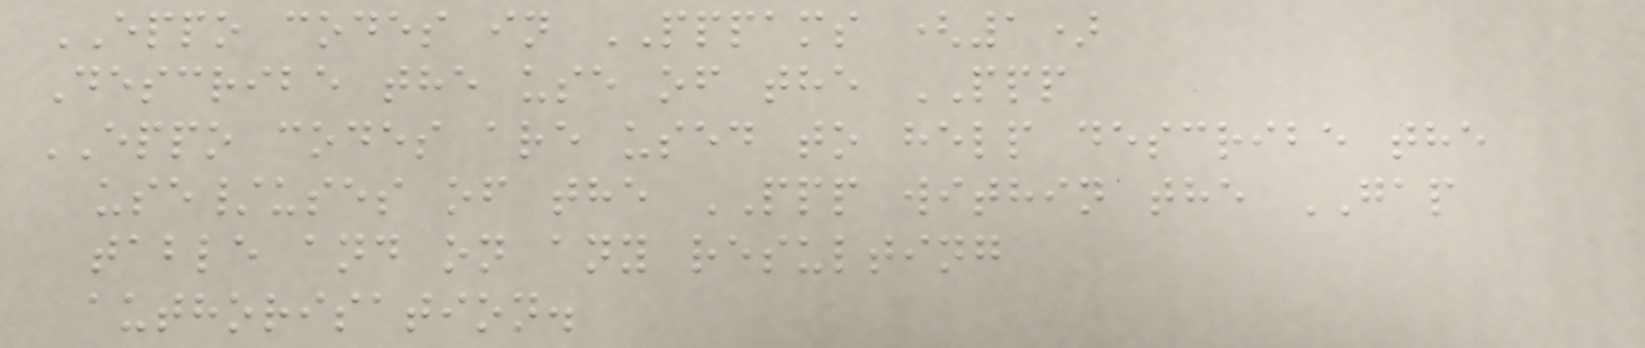EPPO codes in PPPAMS (1)
Describe the use of the PPP
EPPO codes are used to help describe the
use/uses of the PPP within the GAP
table and on any resulting
authorisation.
